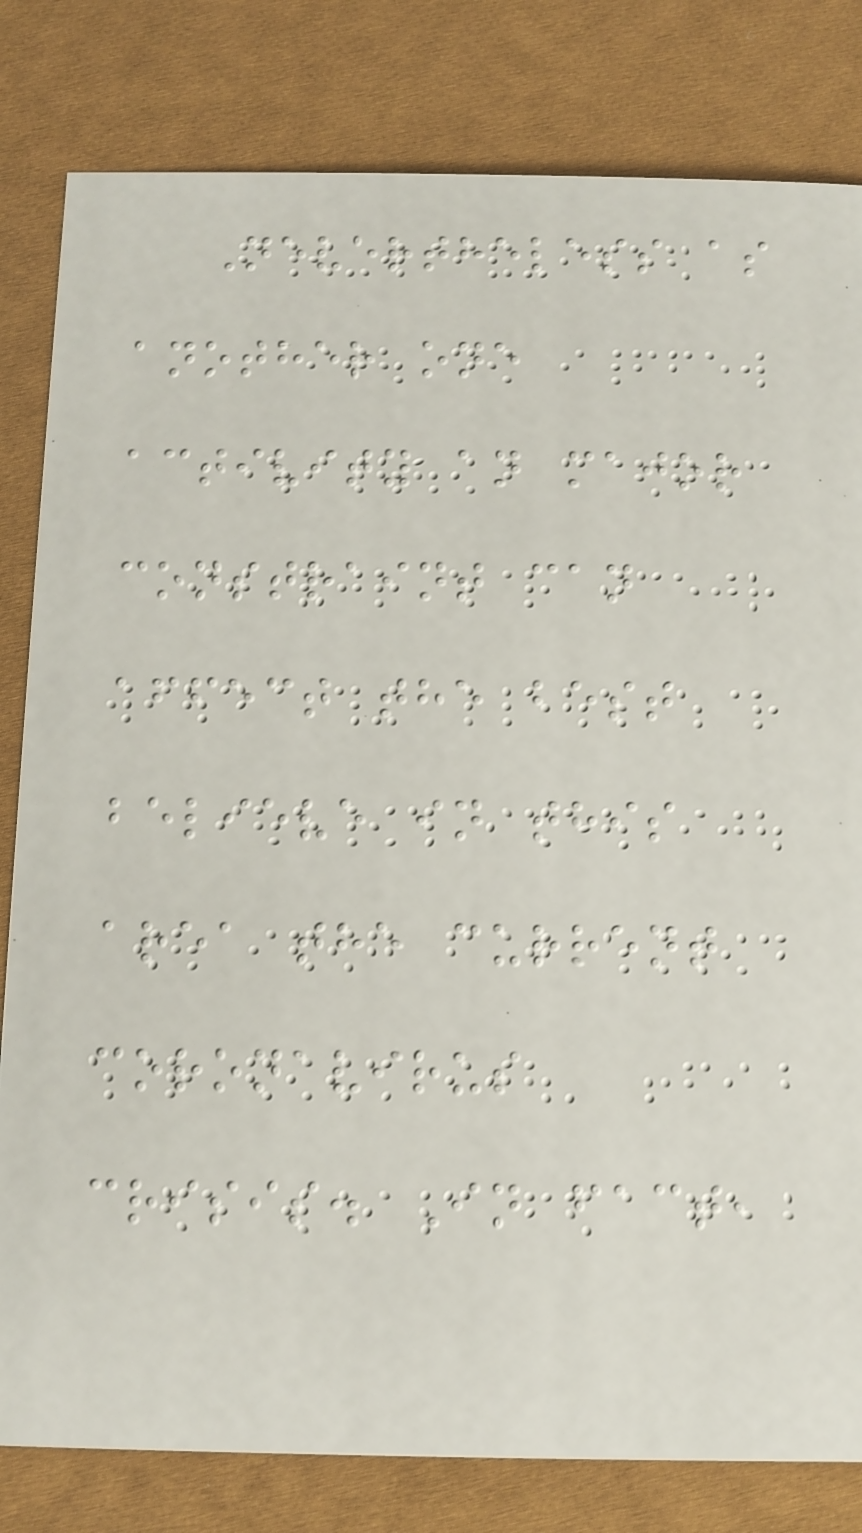Nevertheless as
another one
activity an major
constraint can
affect the best
believe in this
area the current
coronavirus
crisis. In fact,
